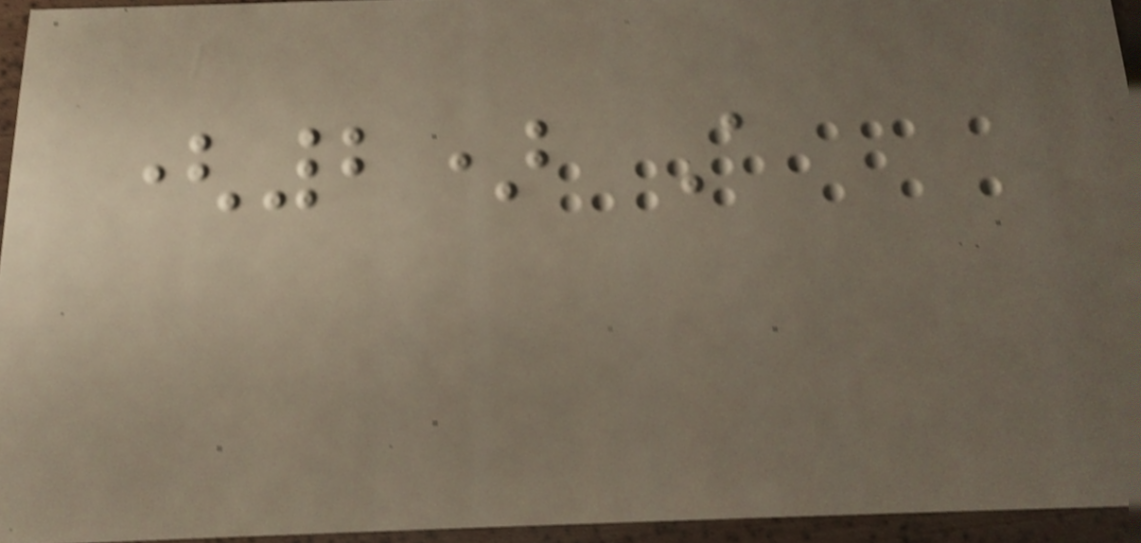(2) A
